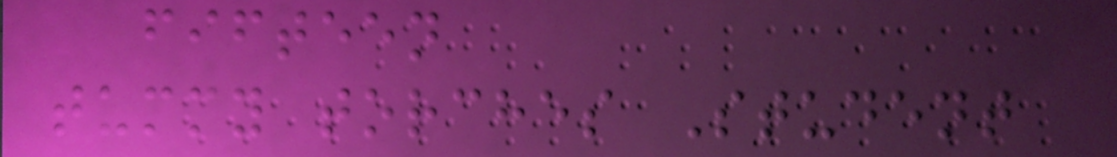fifteen
tummy torches Student
